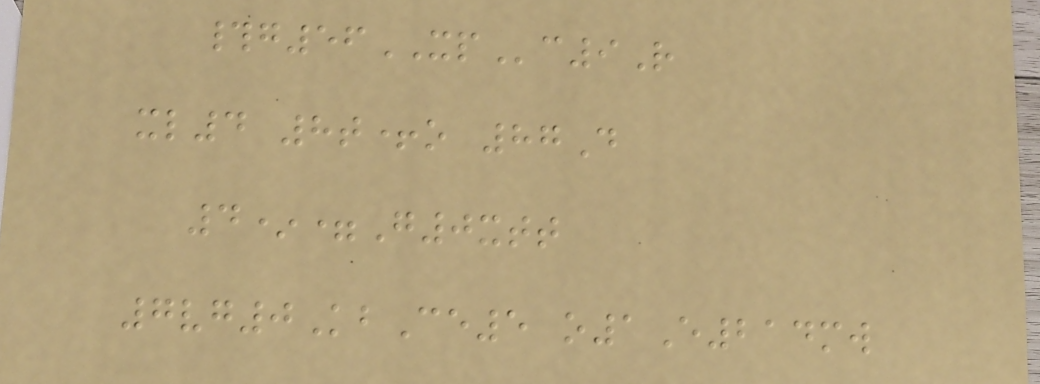#g56XPc9R
xl4 8t+o 87D
4*=G0xtt
7vg0KbCe5 o1E214mw
